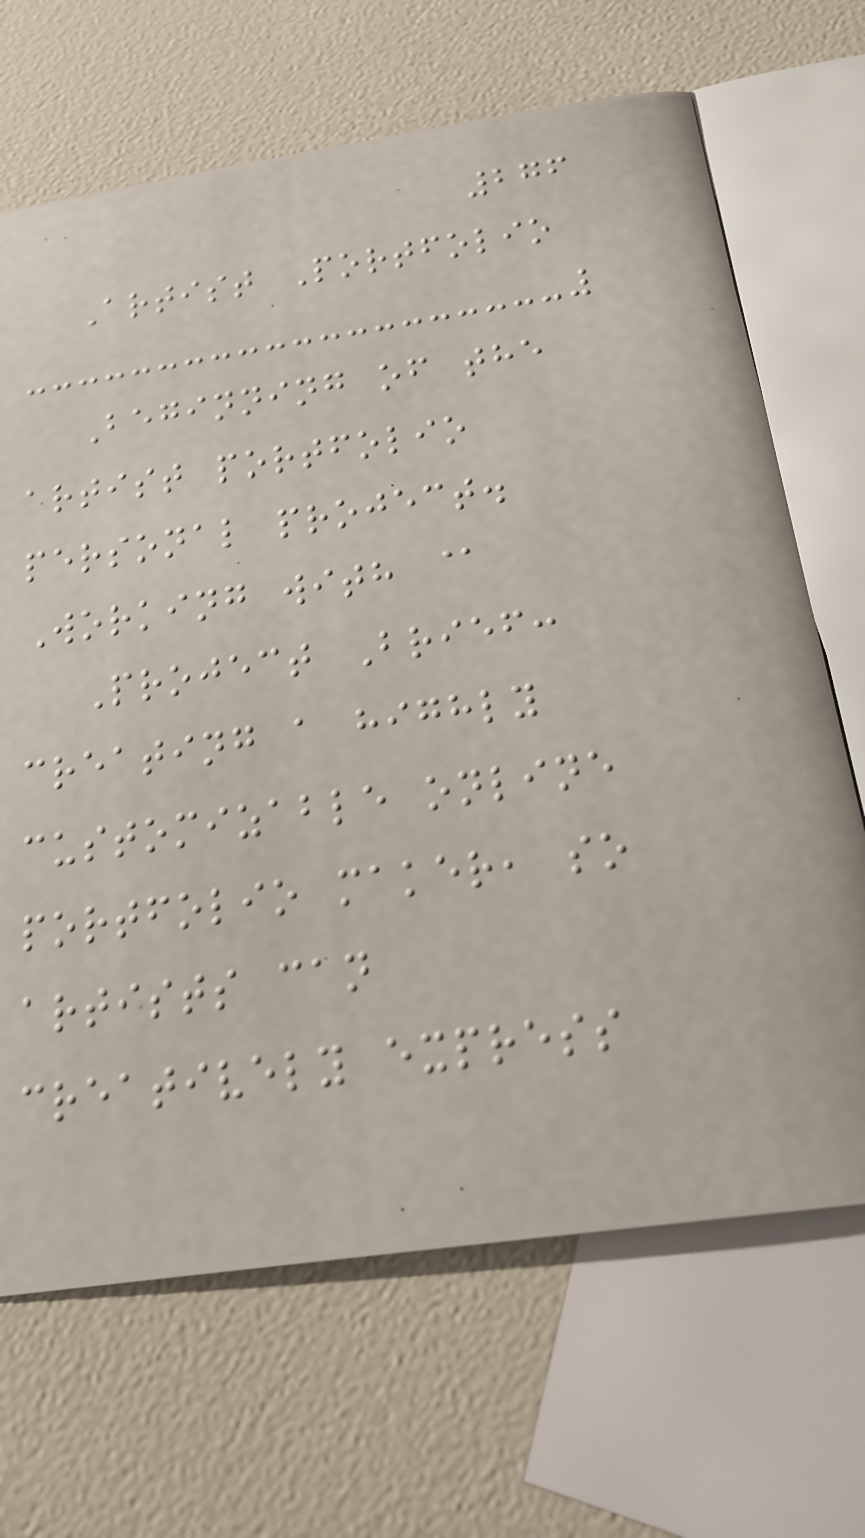276
Artist Portfolio
Beginning of the
artist portfolio
personal project.
Working with @
Project Brief:
creating a highly
customizable online
portfolio maker, so
artists can
creatively express
